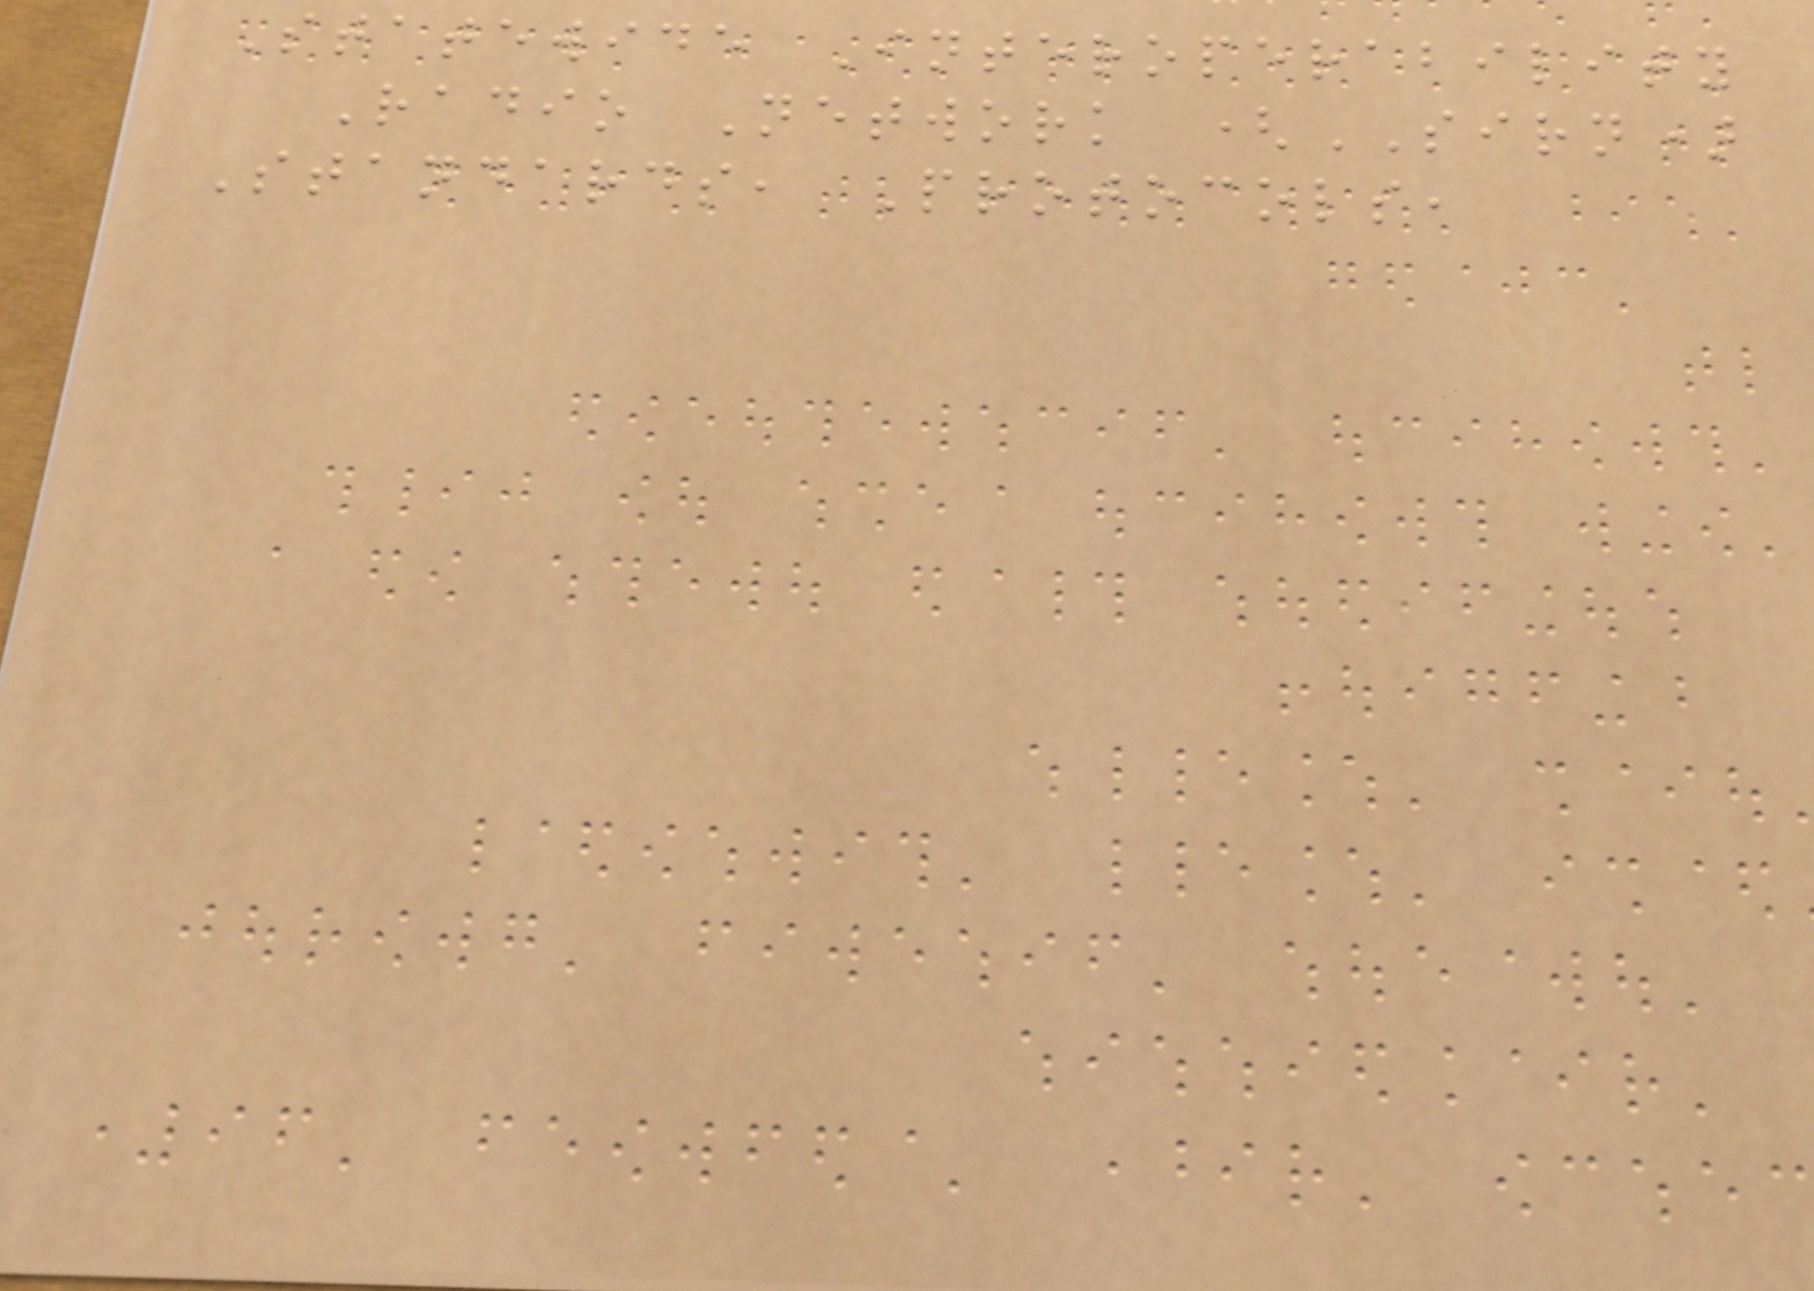Statewide Interoperability
Radio Network (SIRN)
Standards, Protocols,
